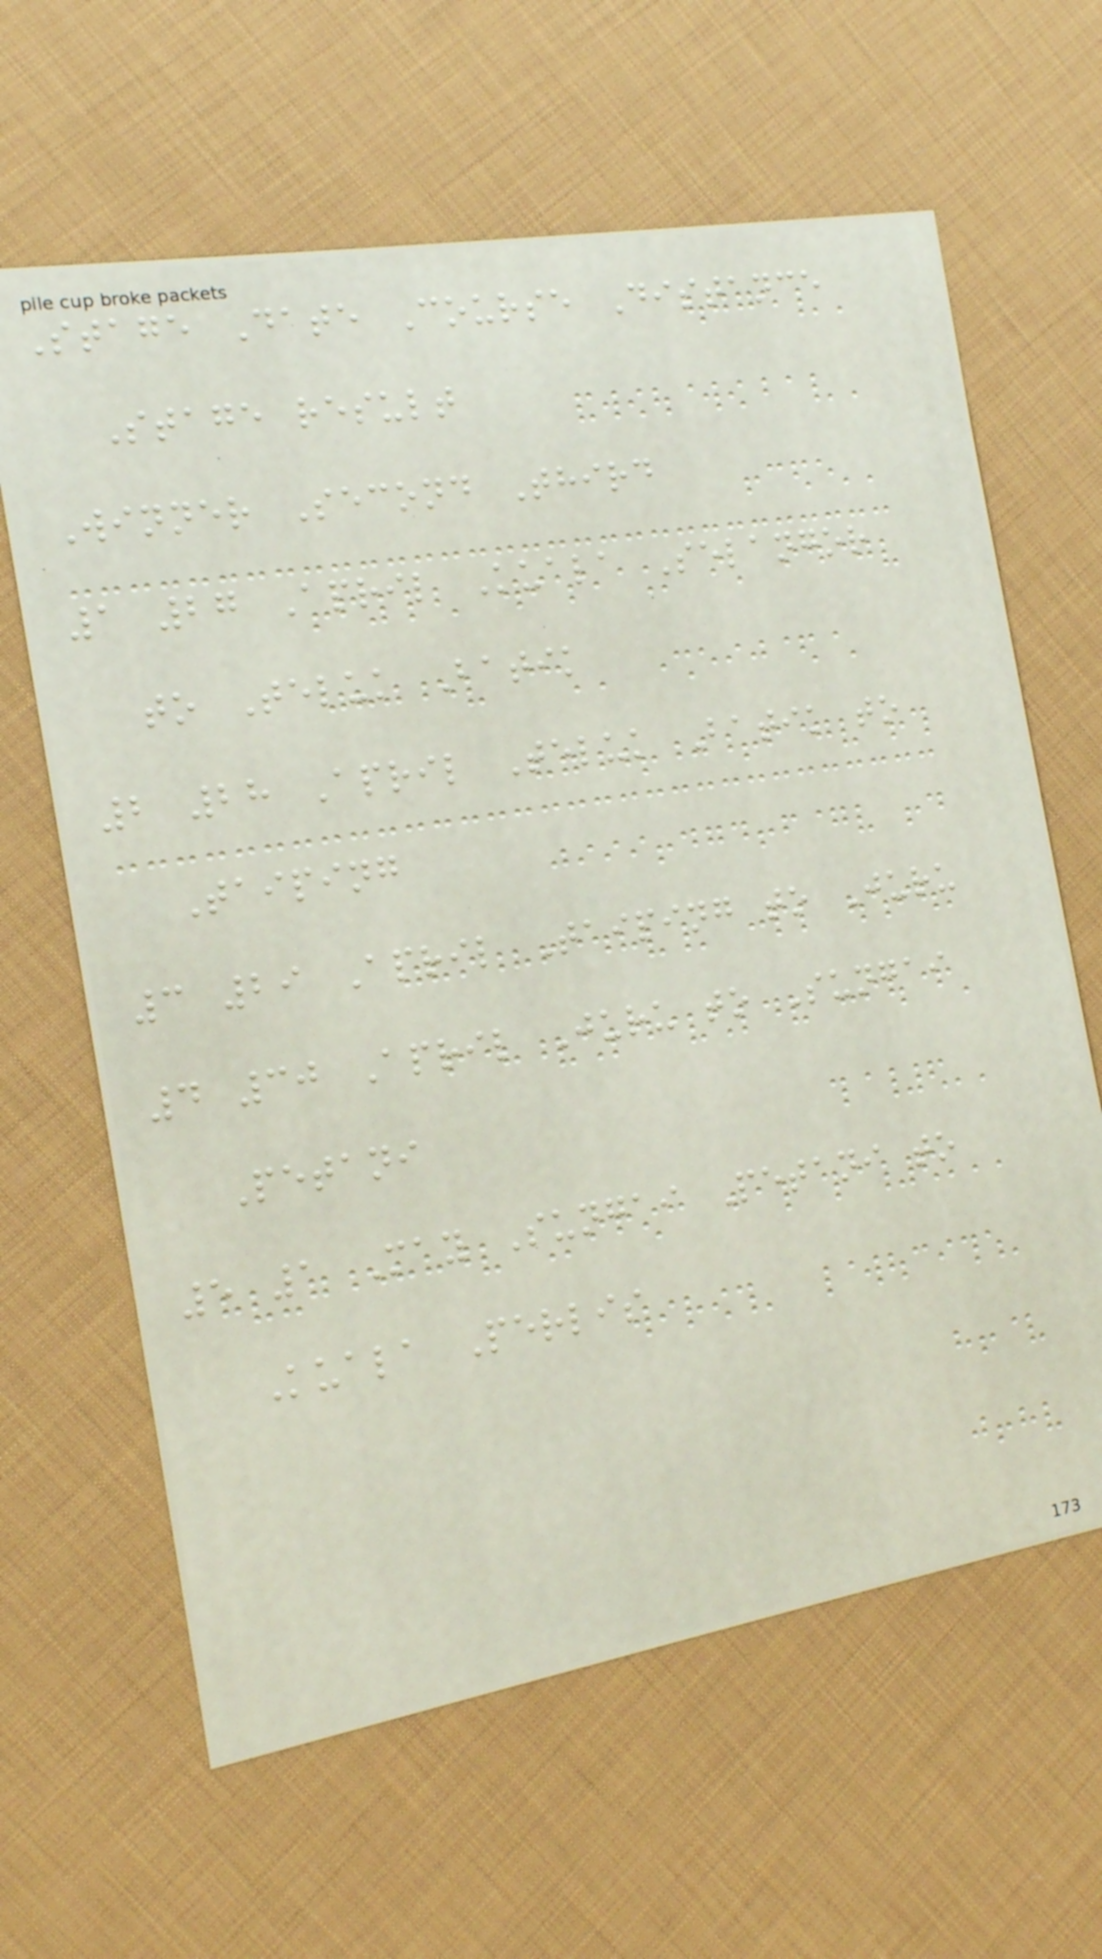Stage Date Course Distance
Stage result
Winner Second Third
1 27 April Kuala Selangor
to Teluk Batik
2 28 April Teluk Batik to
Taiping
3 29 April Taiping to Juru
4 30 April Juru to Sungai
Petani
5 1 May Sungai Petani to
Kuala Perlis
